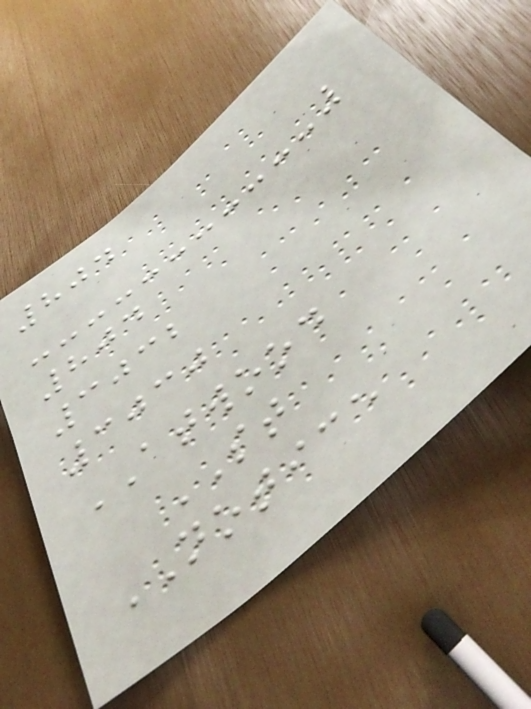804
804
3032
3030
ATWOOD
ST
NOTICE
